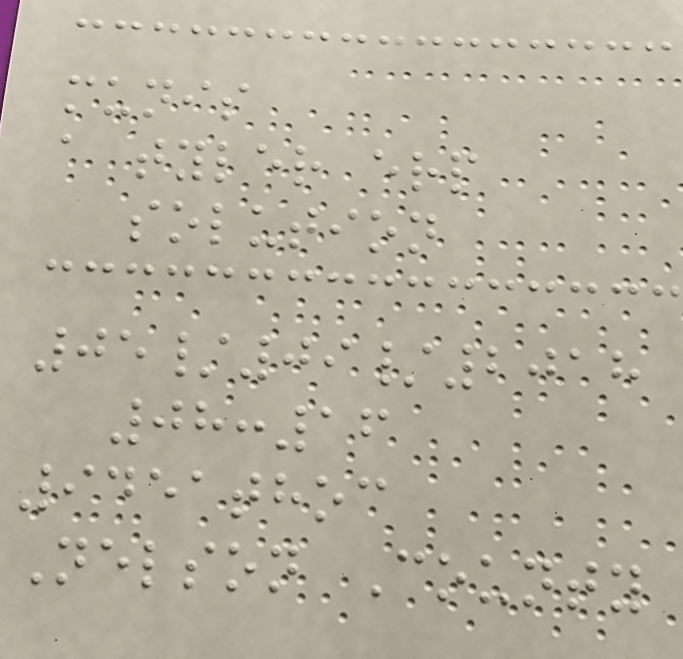munis
a tyler erp
solution
05/09/2018
08:16
9451thoc
Nelson County
